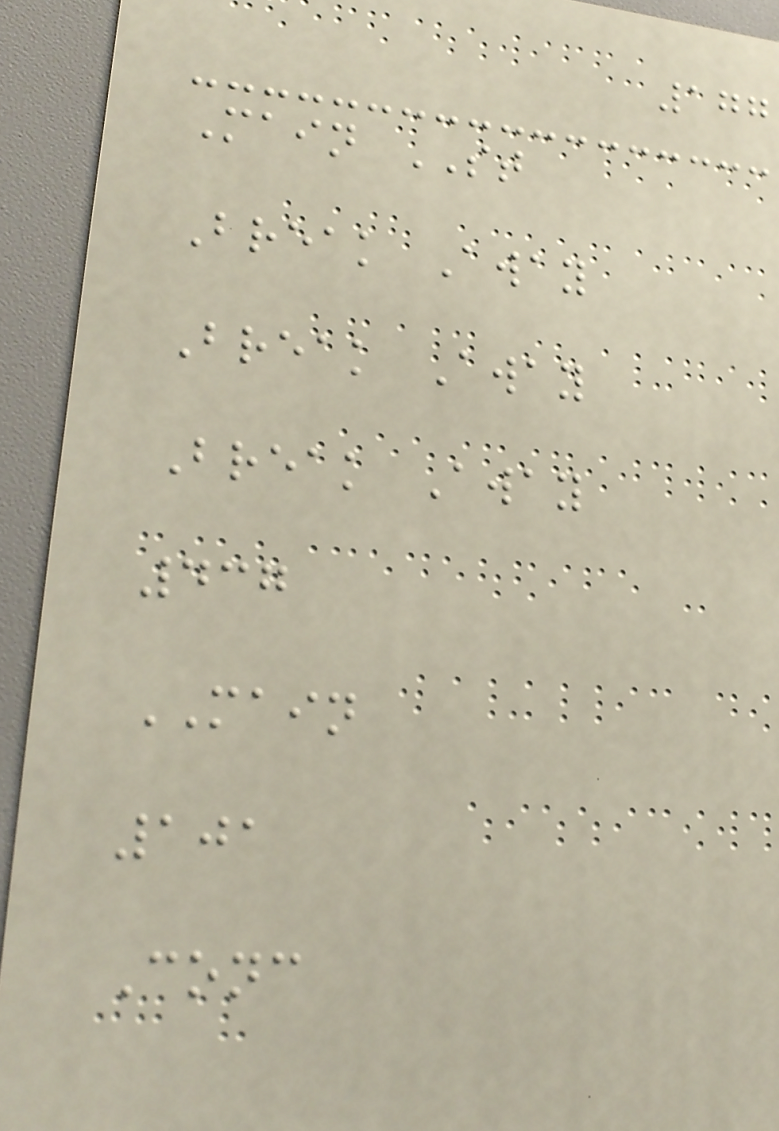177
Main ST
Break Away
Break Away
Break Away
437
MAIN
101
Conc
